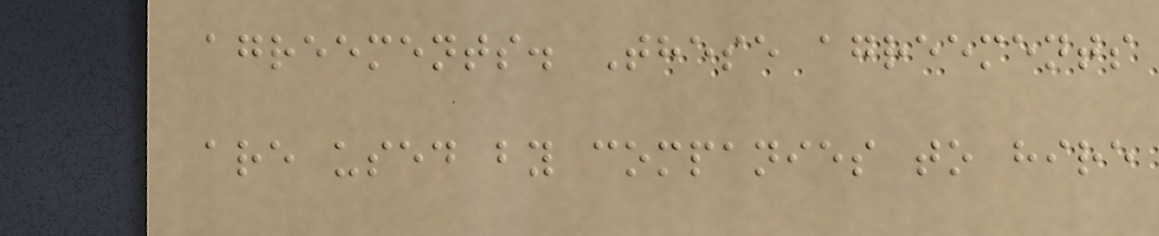agreements. These agreements
are used by companies to hire
